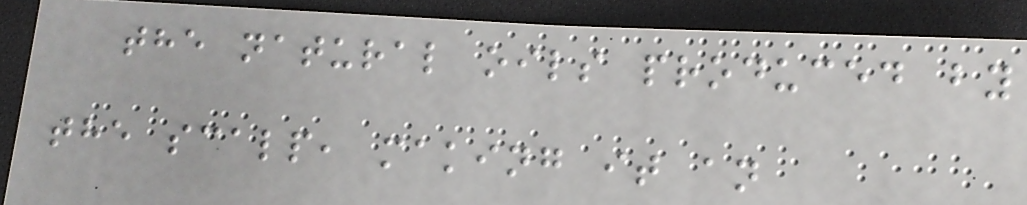the natural oils produced by
the scalp, making it an
